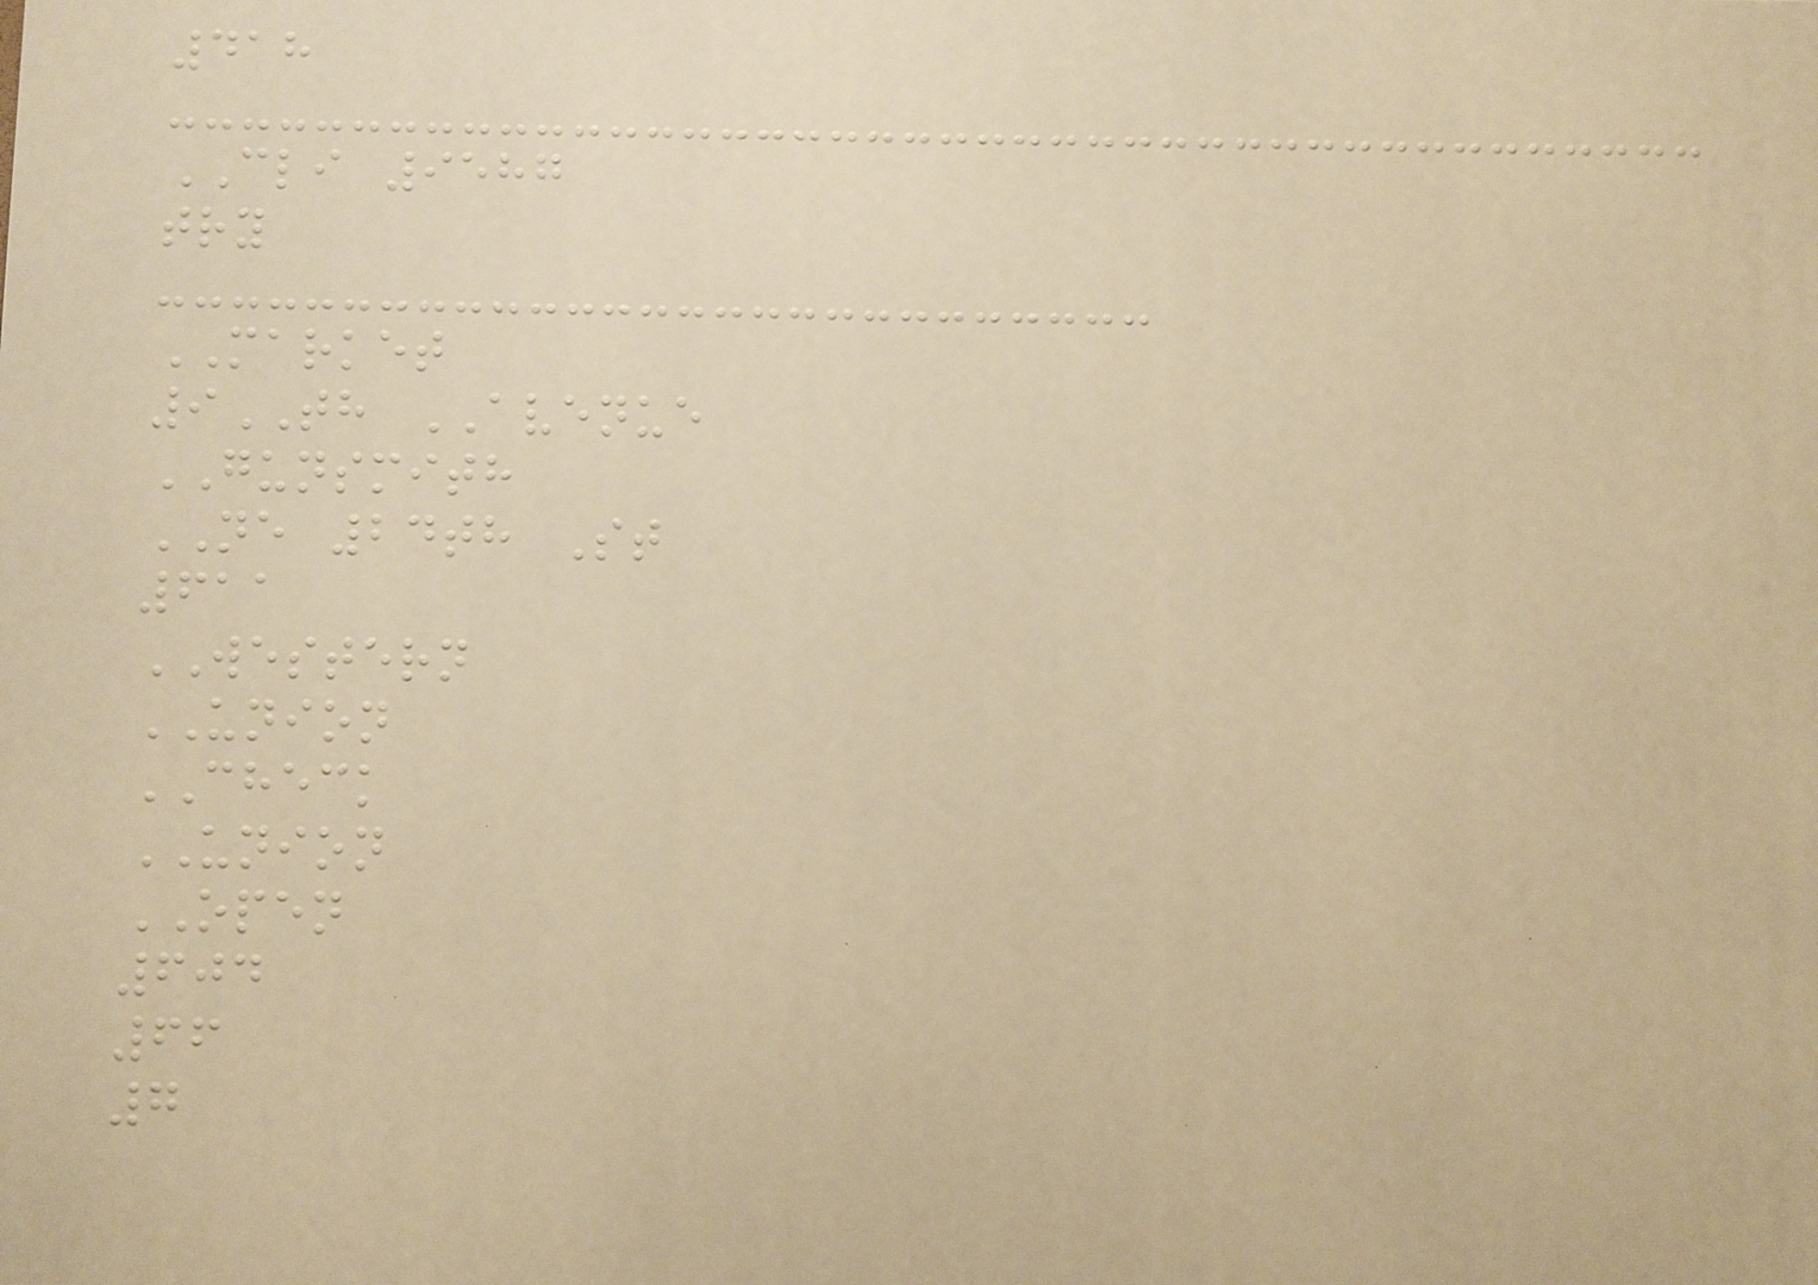418
CLI 9587
try
MARKET
9TH AVENUE
GUNSMITH
NE 24th St
611
WESTERN
UNION
CHECK
UNION
OPEN
604
66
7
